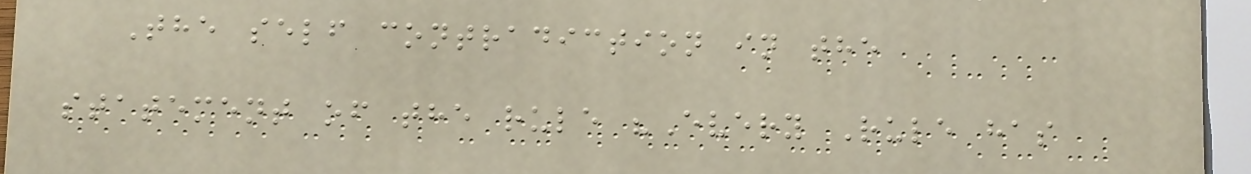The self contradiction in the
statement of the rule "Every Rule has
